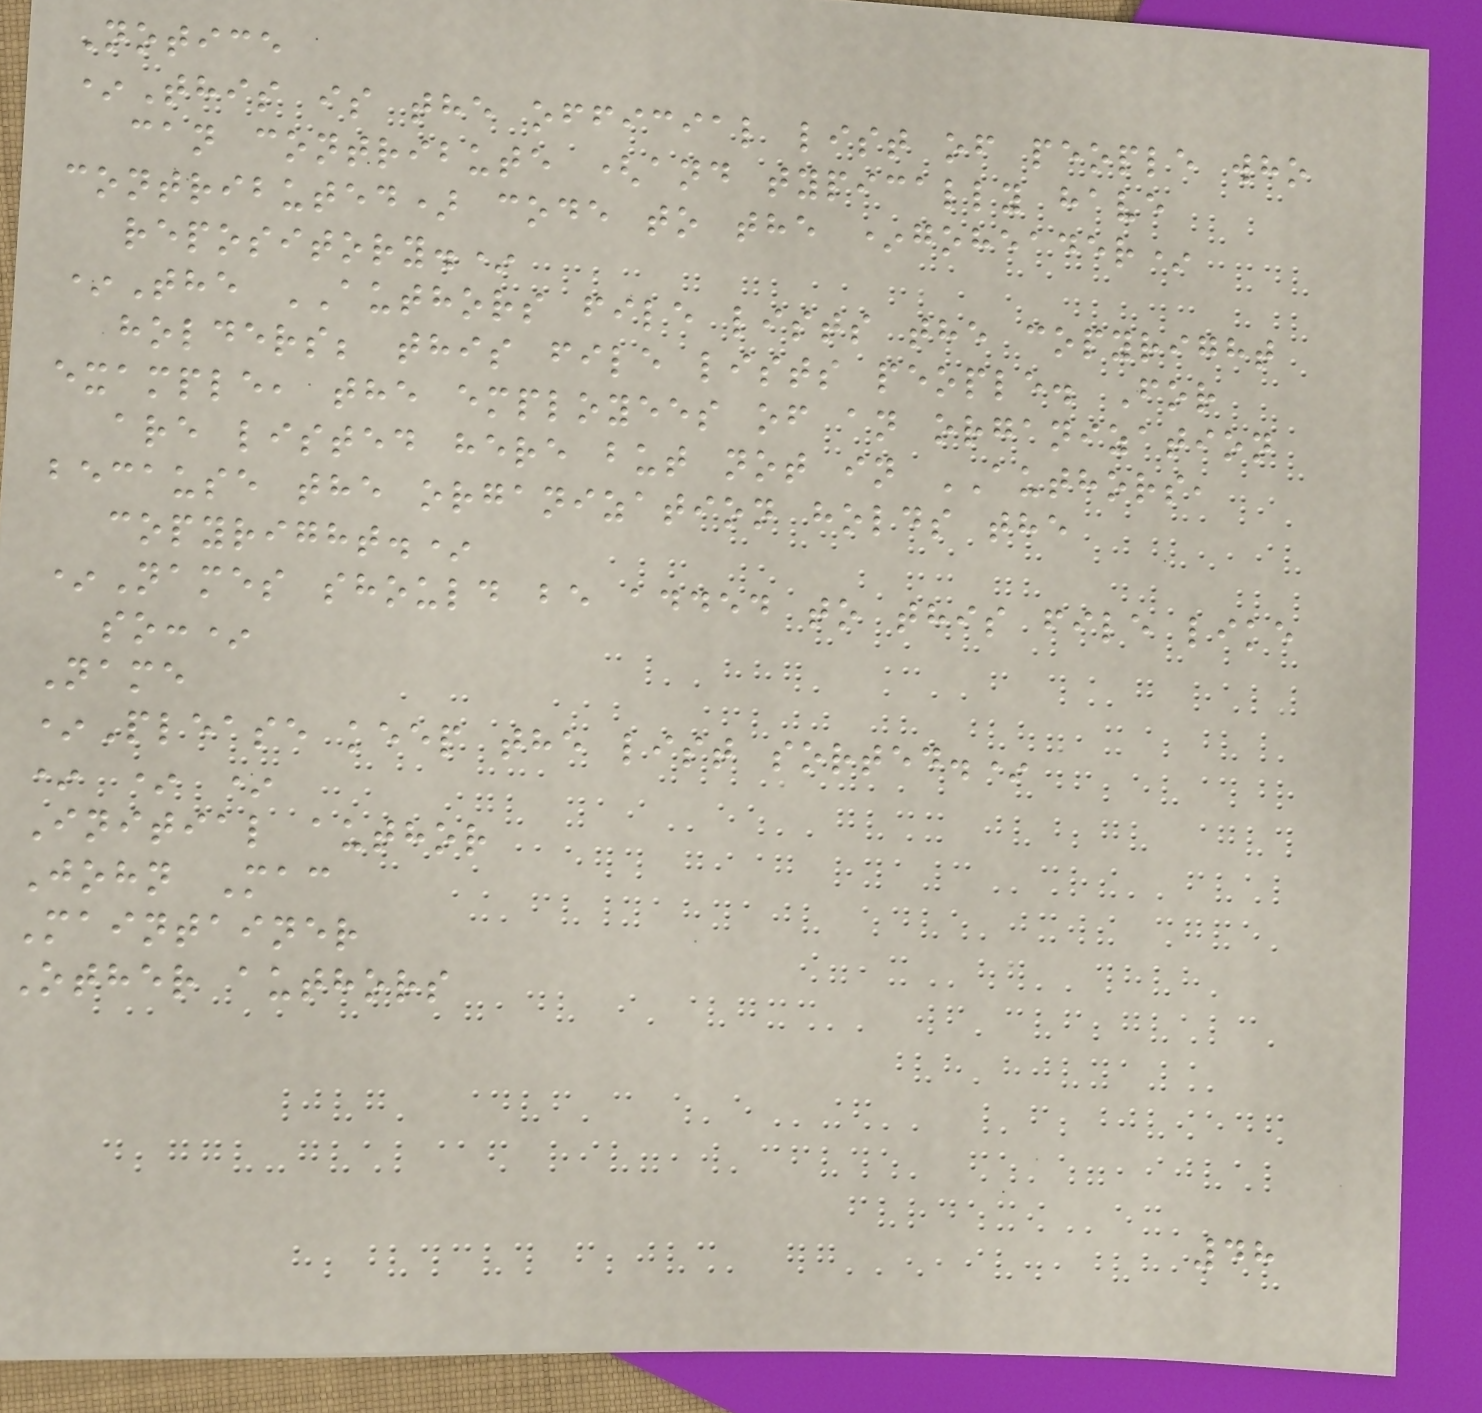Notice
*This is the official list of people who
can contribute (and typically have
contributed) code to the *goheader*
repository.*
*The AUTHORS file lists the copyright
holders; this file lists people. For
example, the employees of an organization
are listed here but not in AUTHORS,
because the organization holds the
copyright.*
*Names should be added to this file like
so:*
Name
*Please keep the list sorted.*
* * *
Initial author
John Mac
Maintainer
Other authors
48
